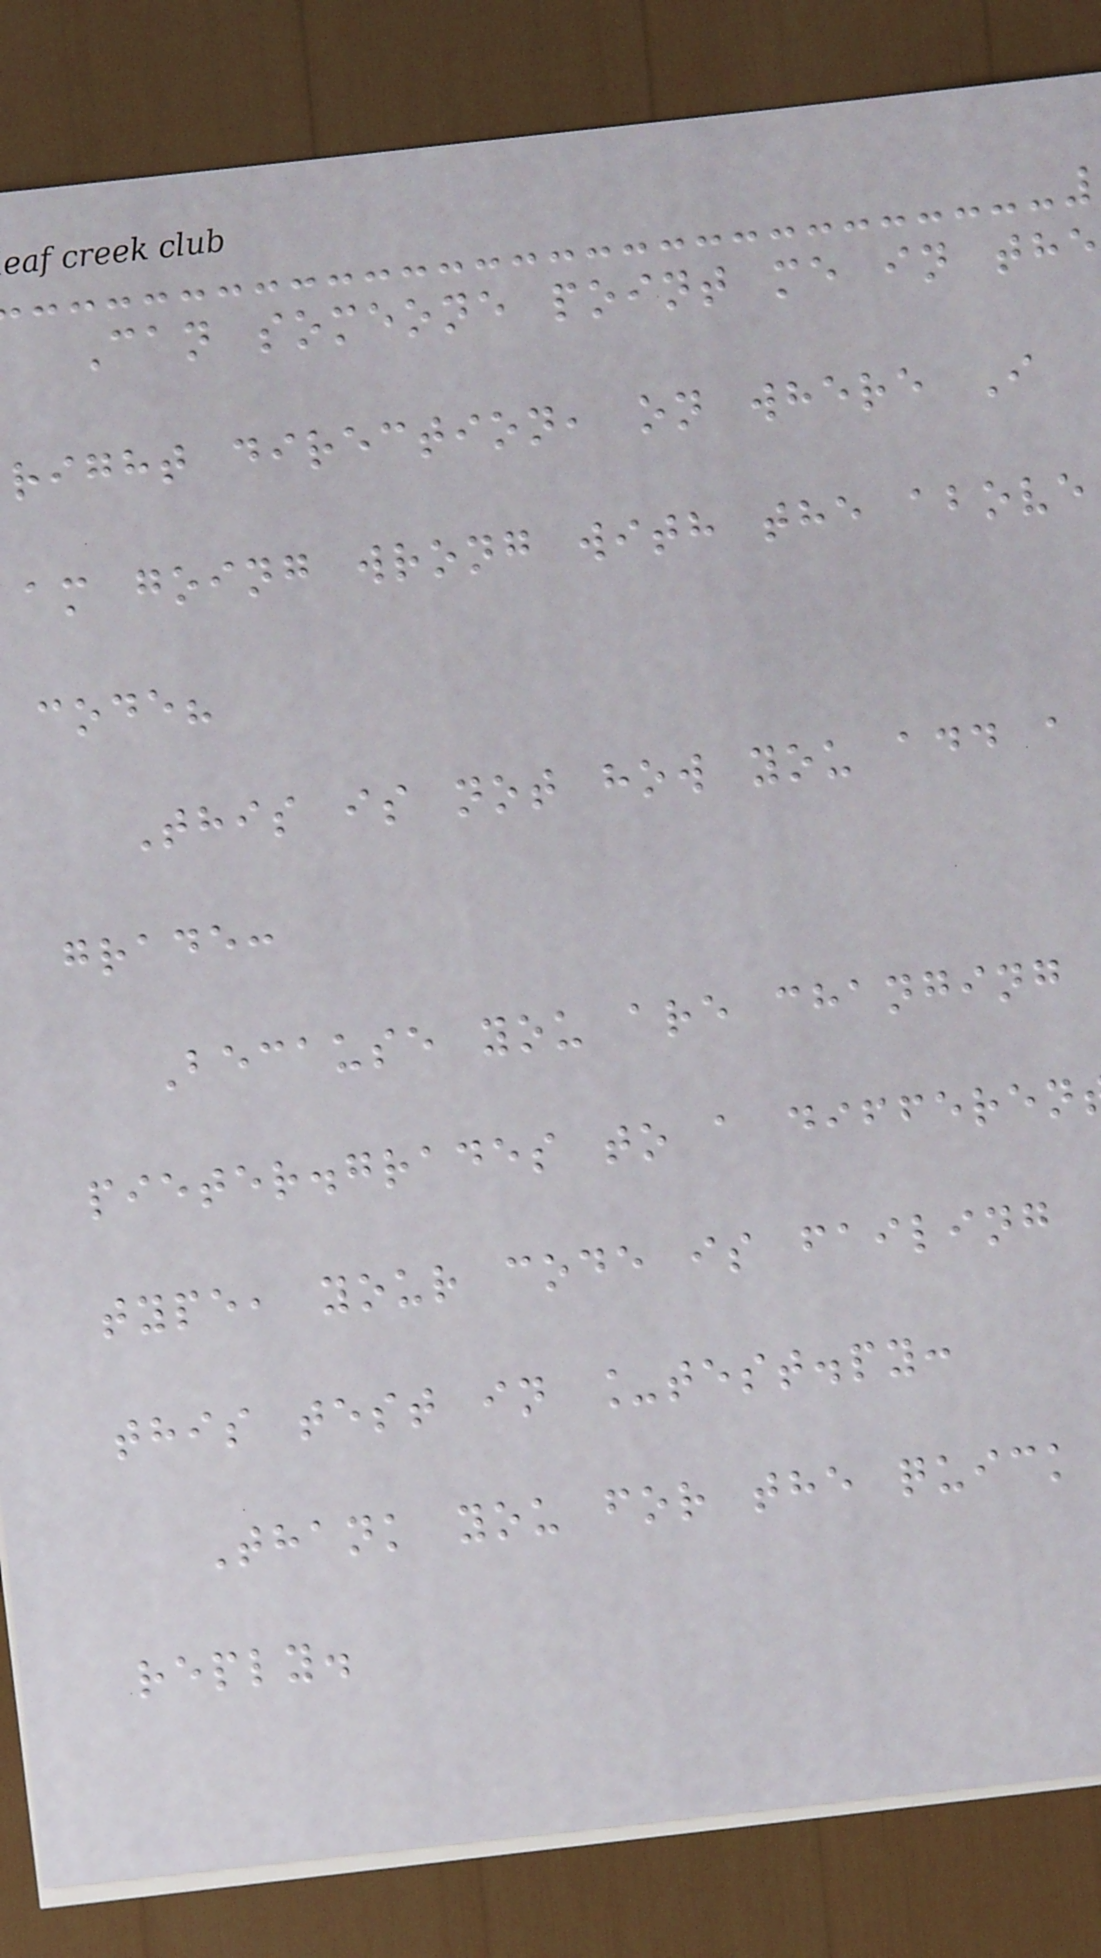Can someone point me in the
right direction, on where I
am going wrong with the above
code?
This is not how you add a
grade:
Because you are changing
pieter.grades to a differen
type, your code is failing
this test in _test.py:
Thank you for the quick
reply.
